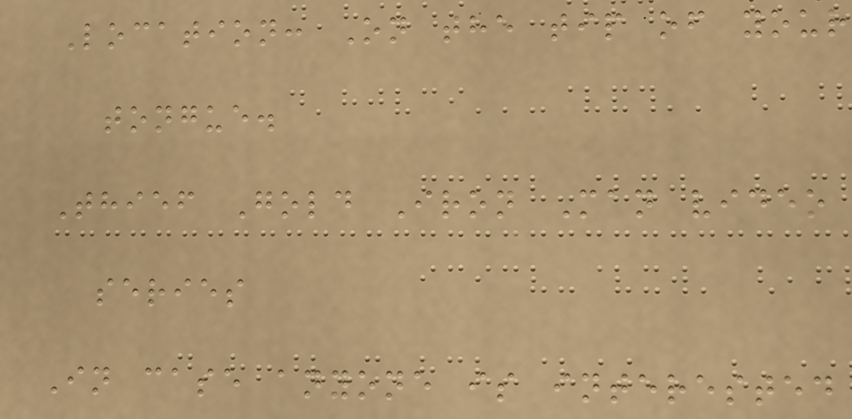Location: On the tip of your
tongue.
Thief Gold Iron Man video
series
In case anyone is interested
